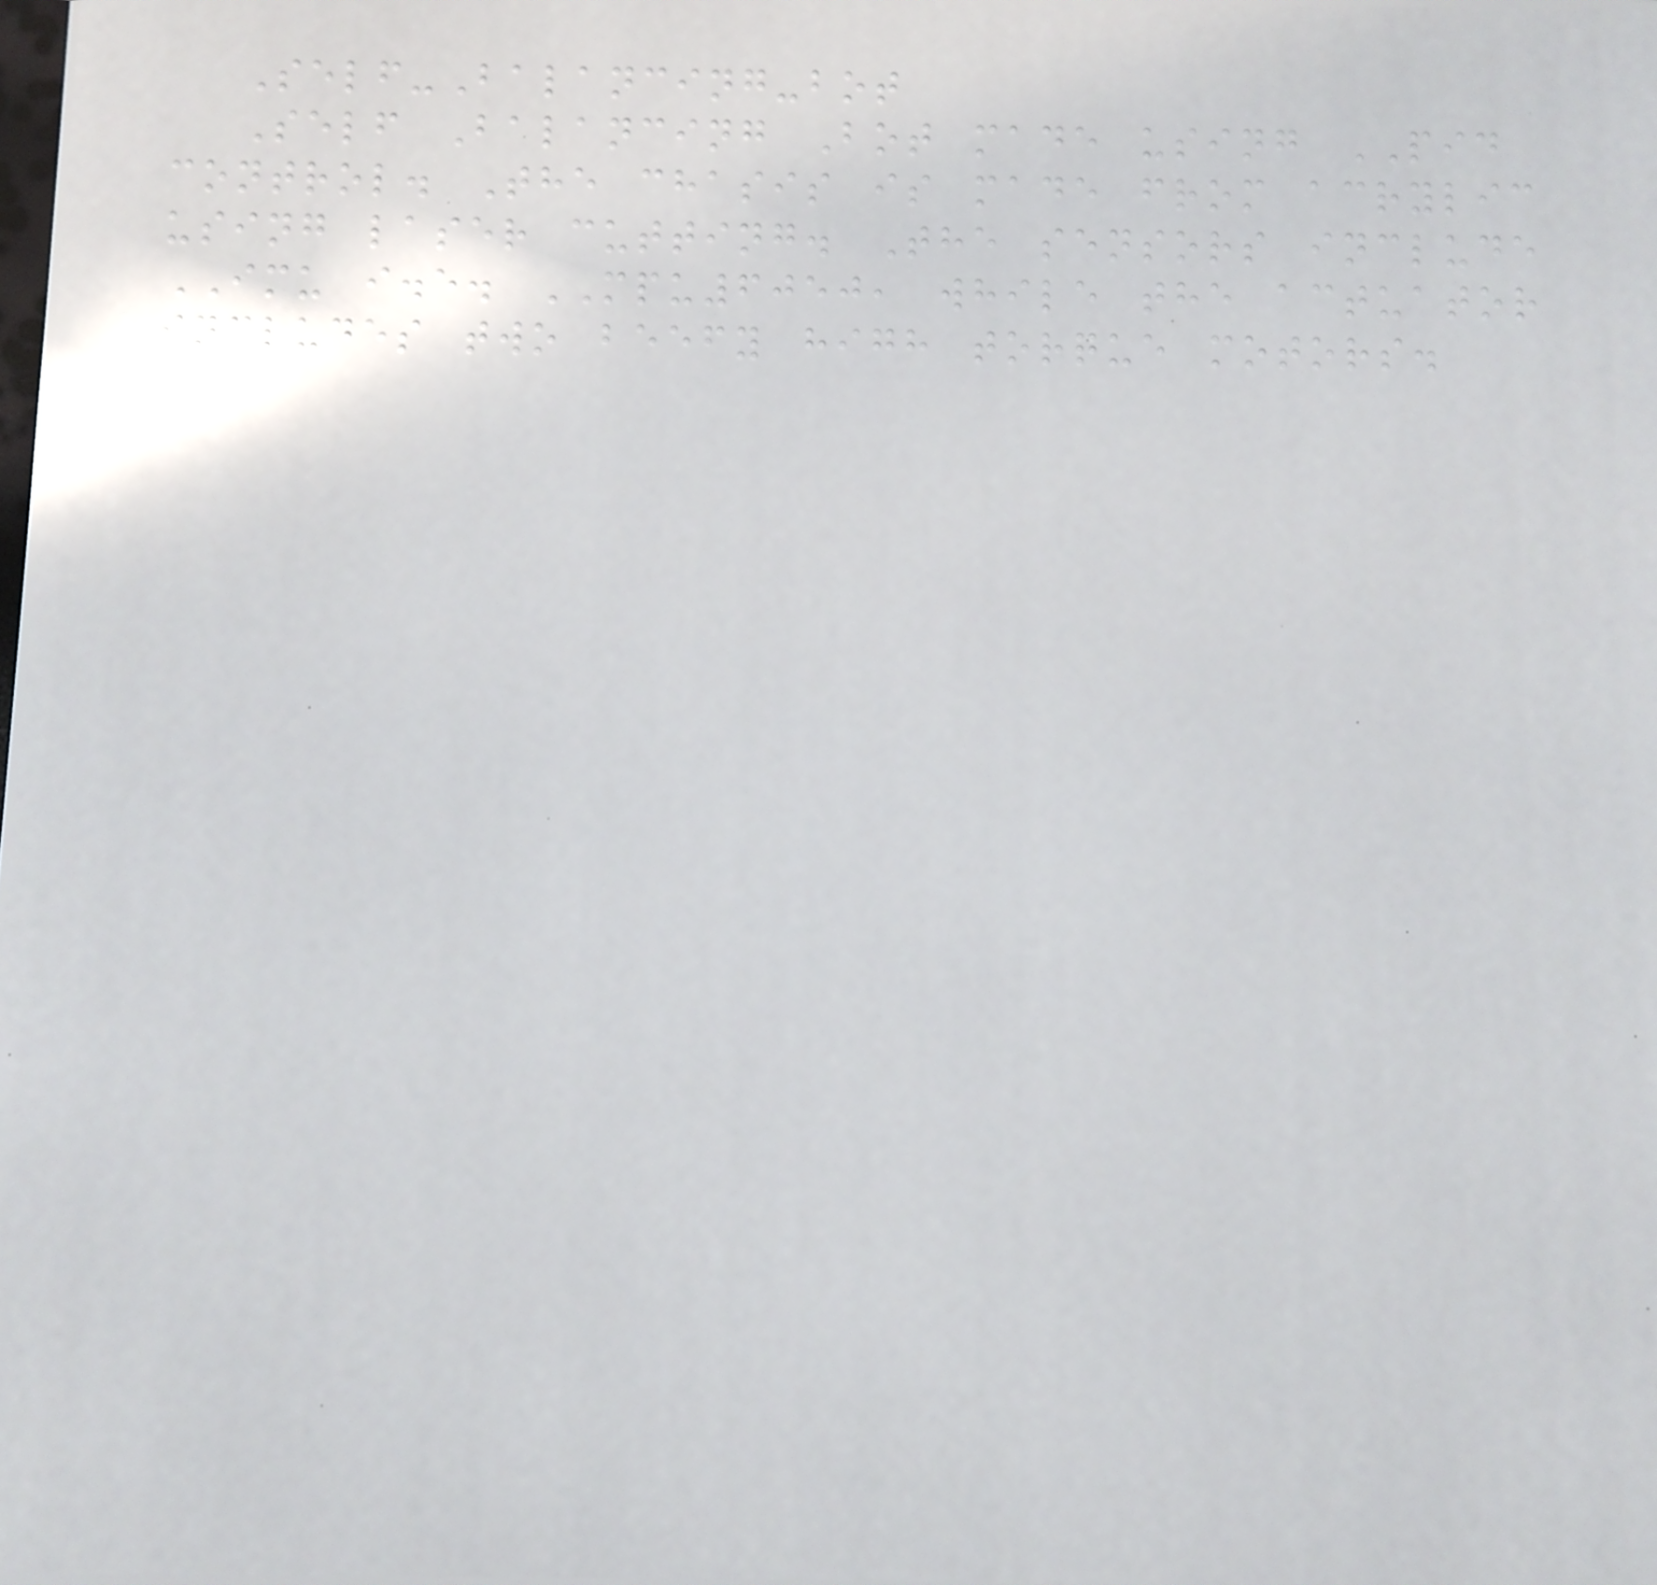Self-Balancing-bot
Self Balancing Bot made using PID
control. The chasis is made from acrylic
using laser cutting. The sensors include
IMU i.e. MPU6050, while the actuator
includes two beefy high torque motors.
